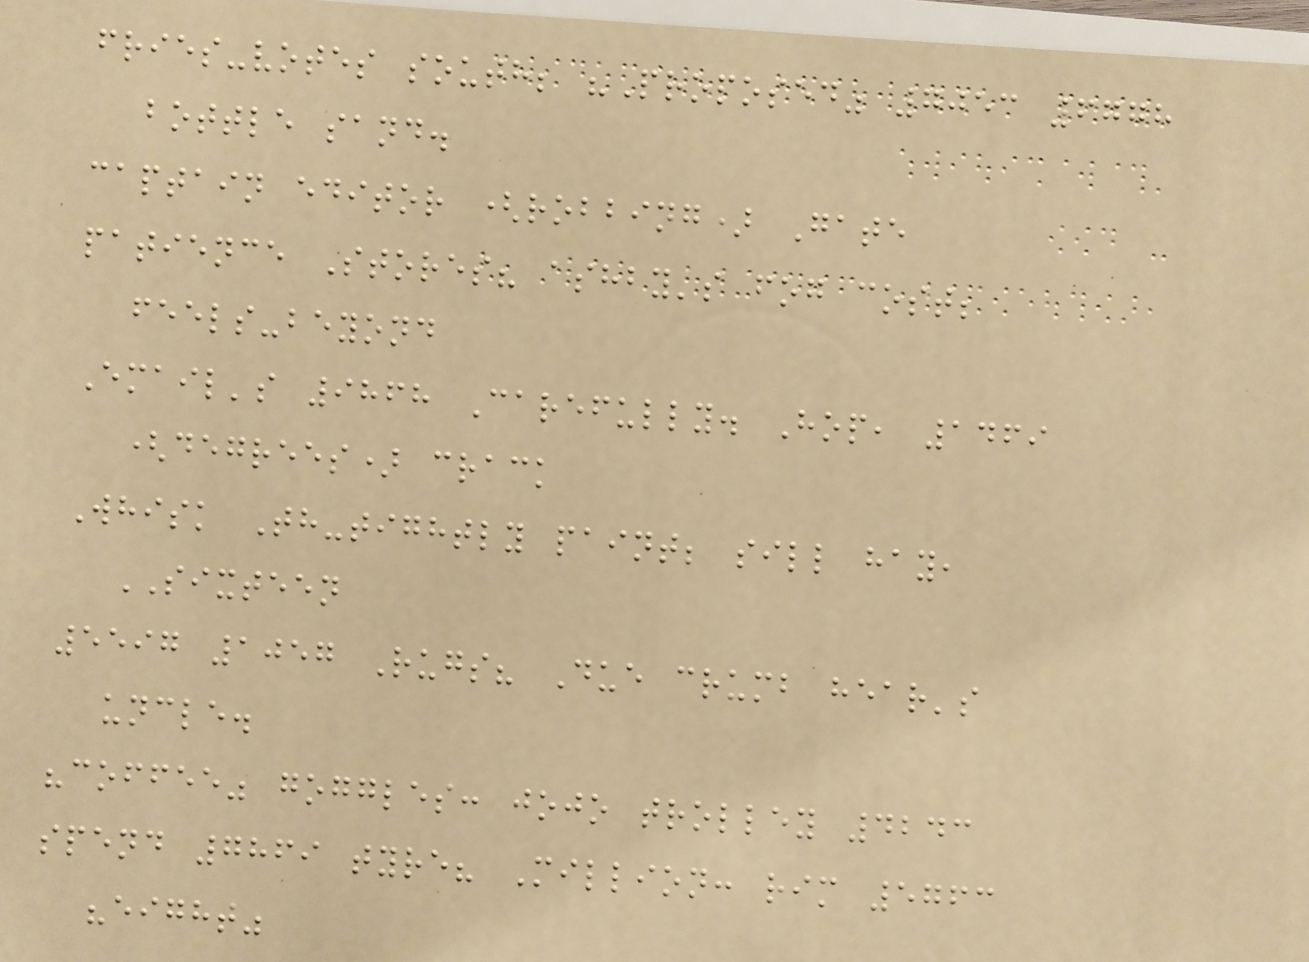fries-votes south; "Proposed" 7053 6778
bottle sand.
captain editor (robbing) Gate
patience Stores? ashby's fog cost;
feels-beyond
Email's 9868 Carefully. Hop, 1469
(degrees) crack
Whisk Th-tightly paint; sill hay,
SIXTEEN
5597 1057 Rugs? Due crumb hear's
uncle.
"coffee" goggles: jojo trolley 4243
spend 7869 tyre? Million: rim 5763
"eight"
